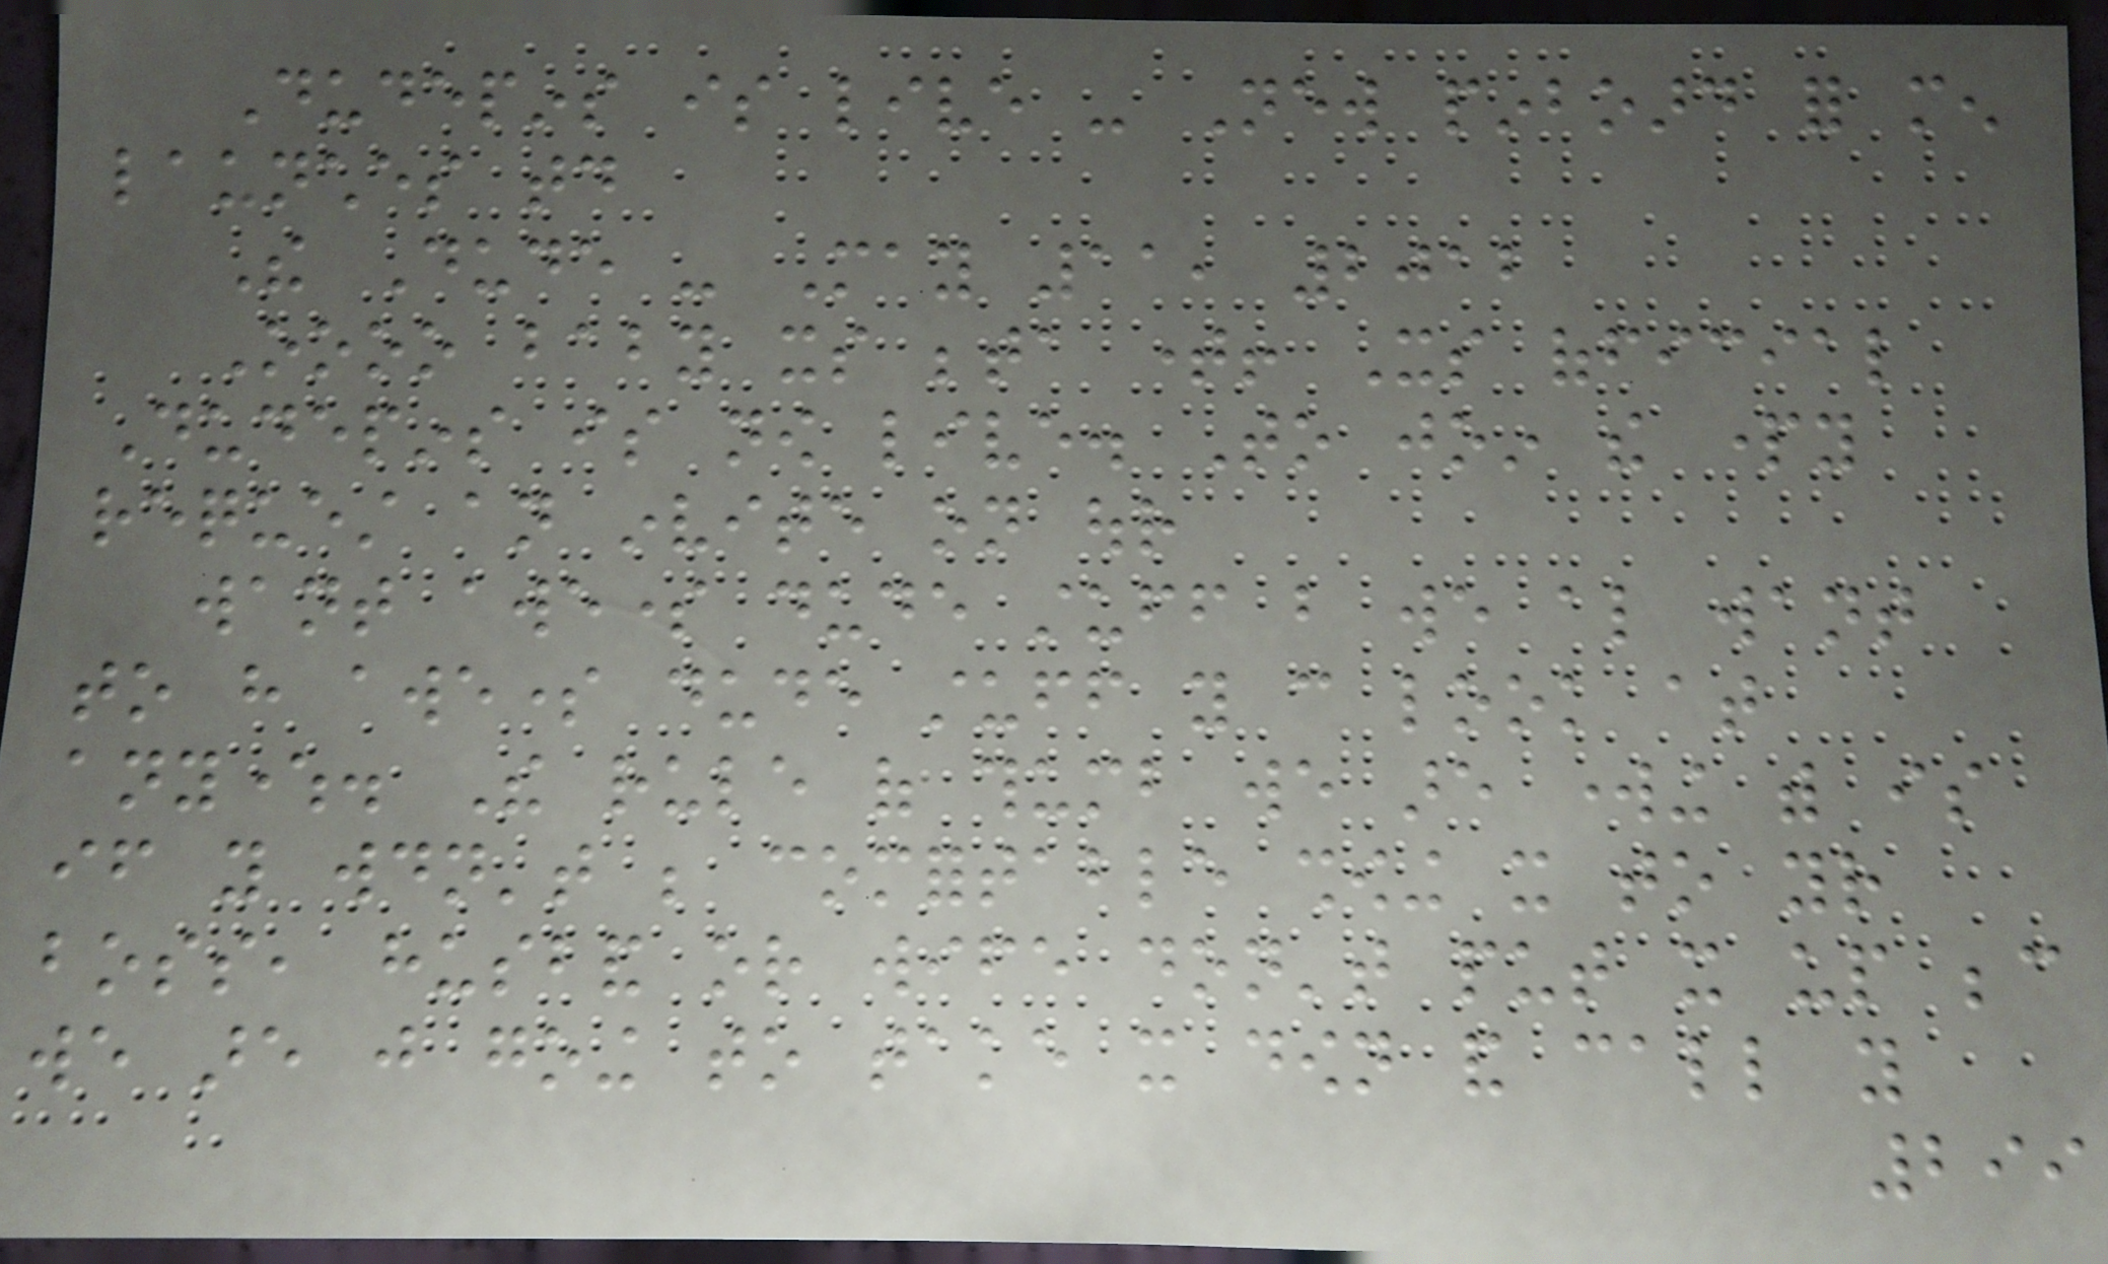Dudepins is live - New pinboard for men
launches today
The Dude - May 11, 2012
Oooo baby its beta time! Its official
Dudepins is now live. To join the party
request an invite on our
want awesome dude stuff but we also want
to have awesome dude stuff you can look at
anywhere. The rule of thumb we are working with is
if you wouldn't be comfortable showing it to your
boss, husband or wife don't put it up because
we are just going to take it down and call you
299
